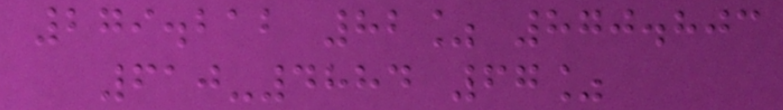279.212 82% 870.803
610-4884 67%
